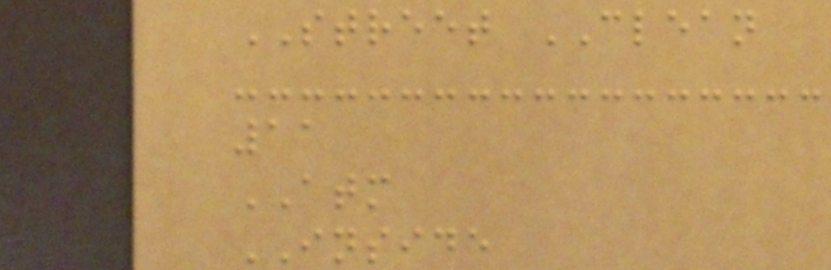STREET CLEAN
11
ATM
INSIDE
